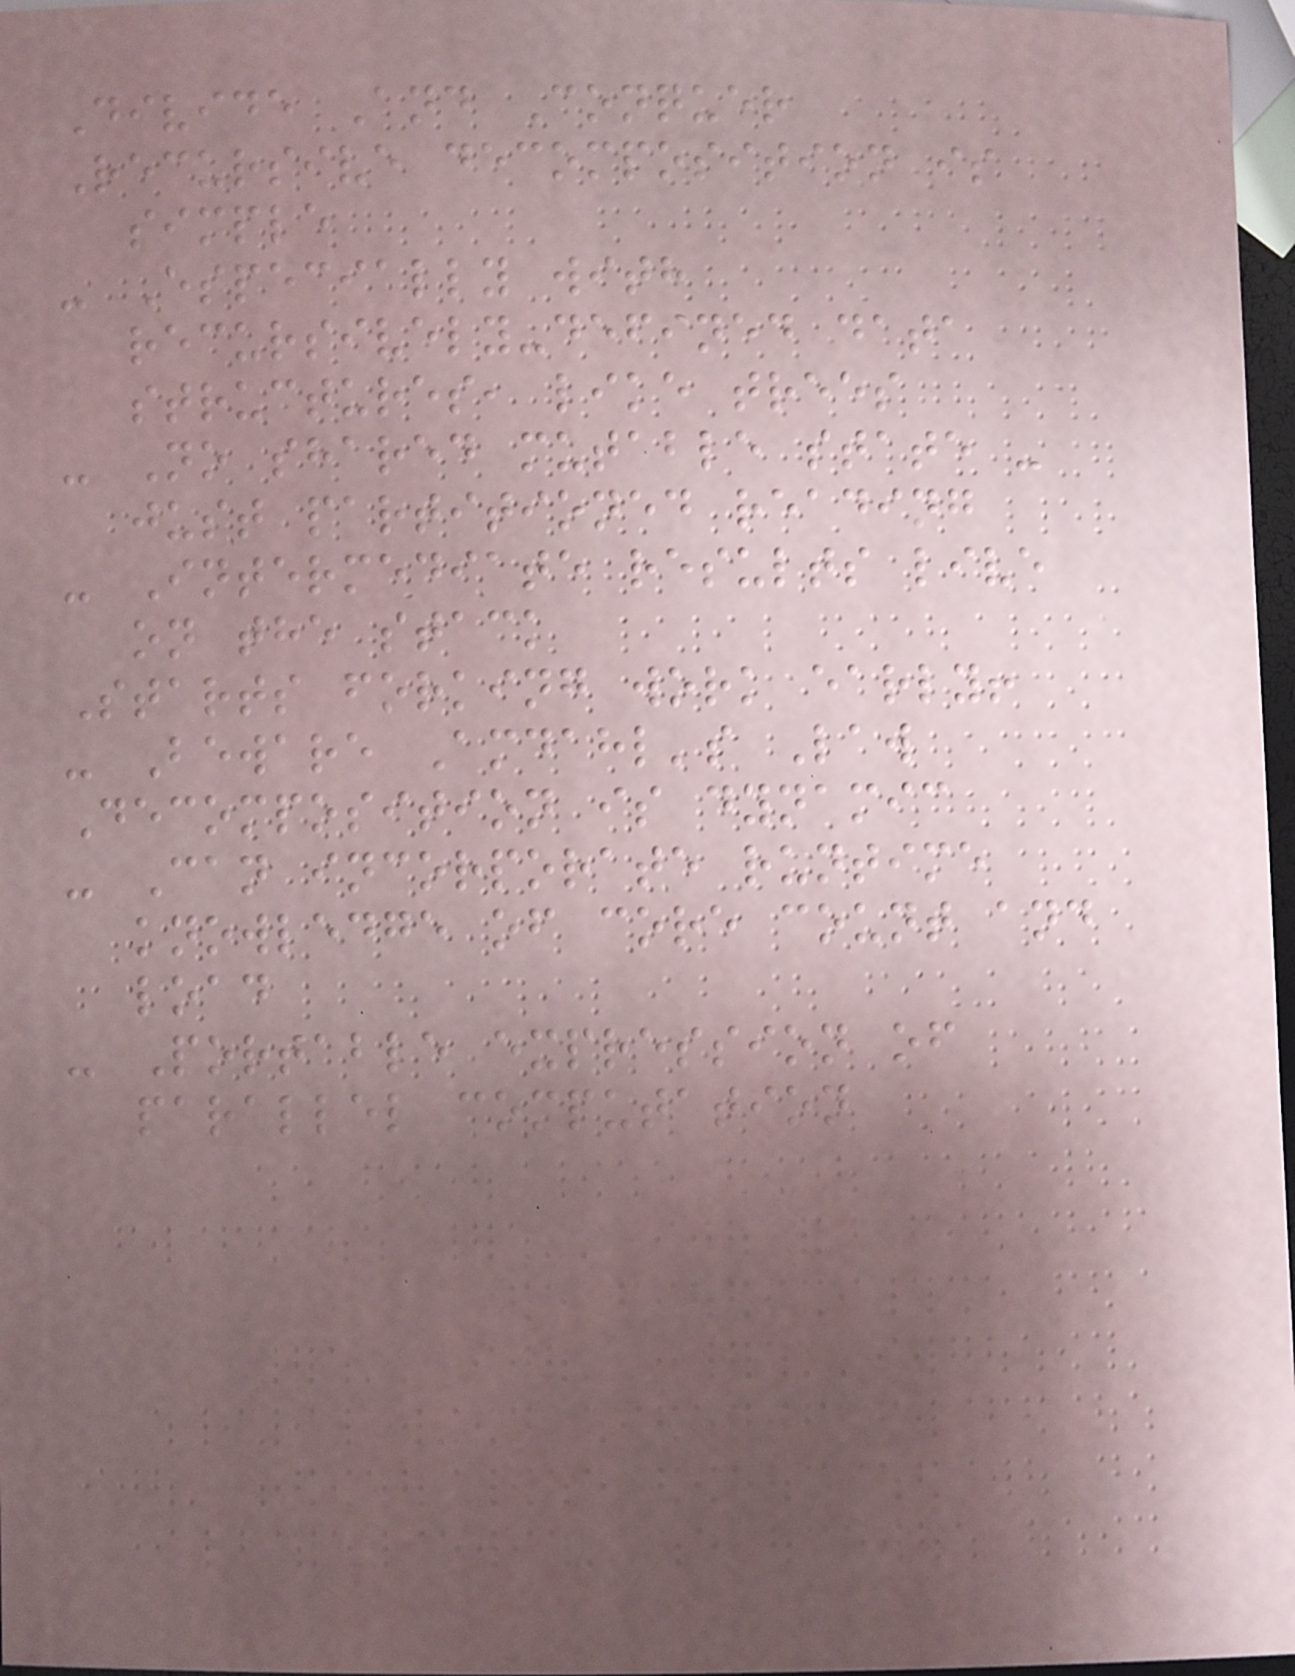Divide And Conquer
Recursive decomposition is
simple
- Especially with
recursively-defined data
structures, like trees
- No shared mutable state -
just partitioned reading
- Intermediate results live
on the stack
Starts forking work early!
- Beware Amdahl's Law
Decomposition is dynamic
- Can incorporate runtime
knowledge of core count and
load
- Portable expression of
parallel computation
